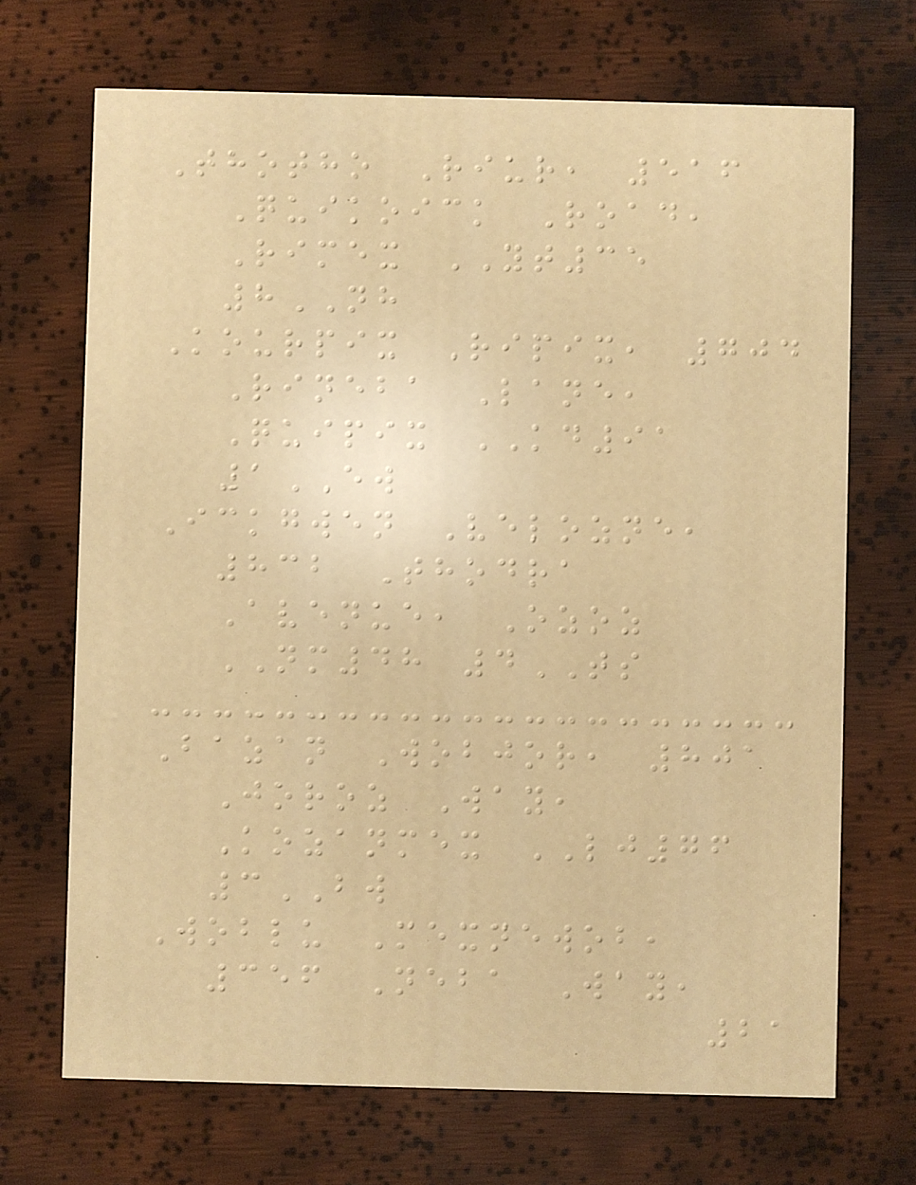Thotho Riur, 516
Quikoick Road,
Rimex YT35
8NH
Kourpix Ripix, 704
Rineba Lane,
Quipix KD91
1EW
Ickgwen Velozne,
832 Thodra
Avenue, Ozoz
NM48 4TS
Bazan Wobjor, 801
Joroz Way,
Kozanmex LJ76
3BW
Woblu Mexnewob,
356 Neba Way,
21
